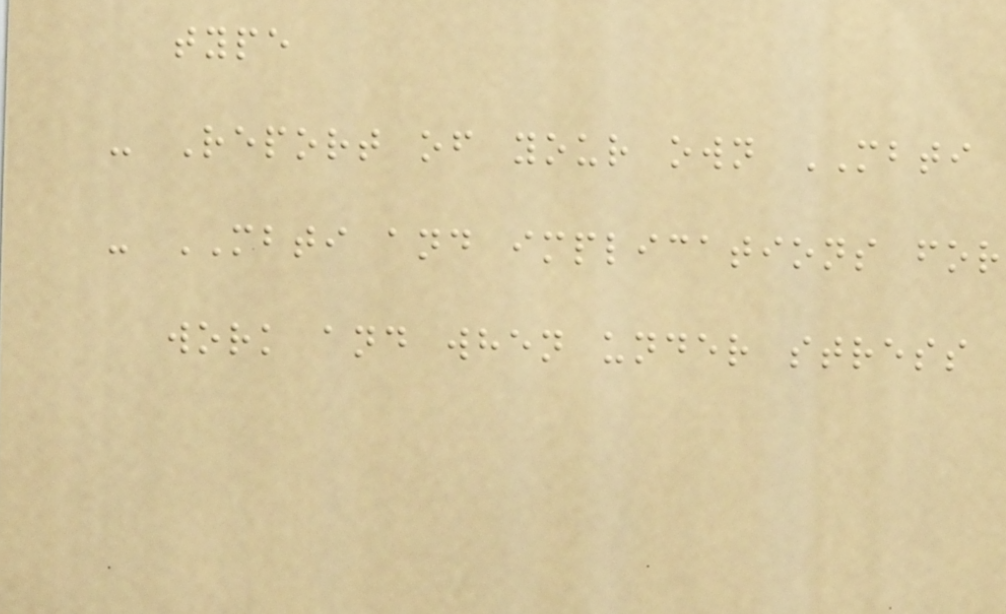type
- Report of your own MBTI
- MBTI and implications for
work and when under stress
